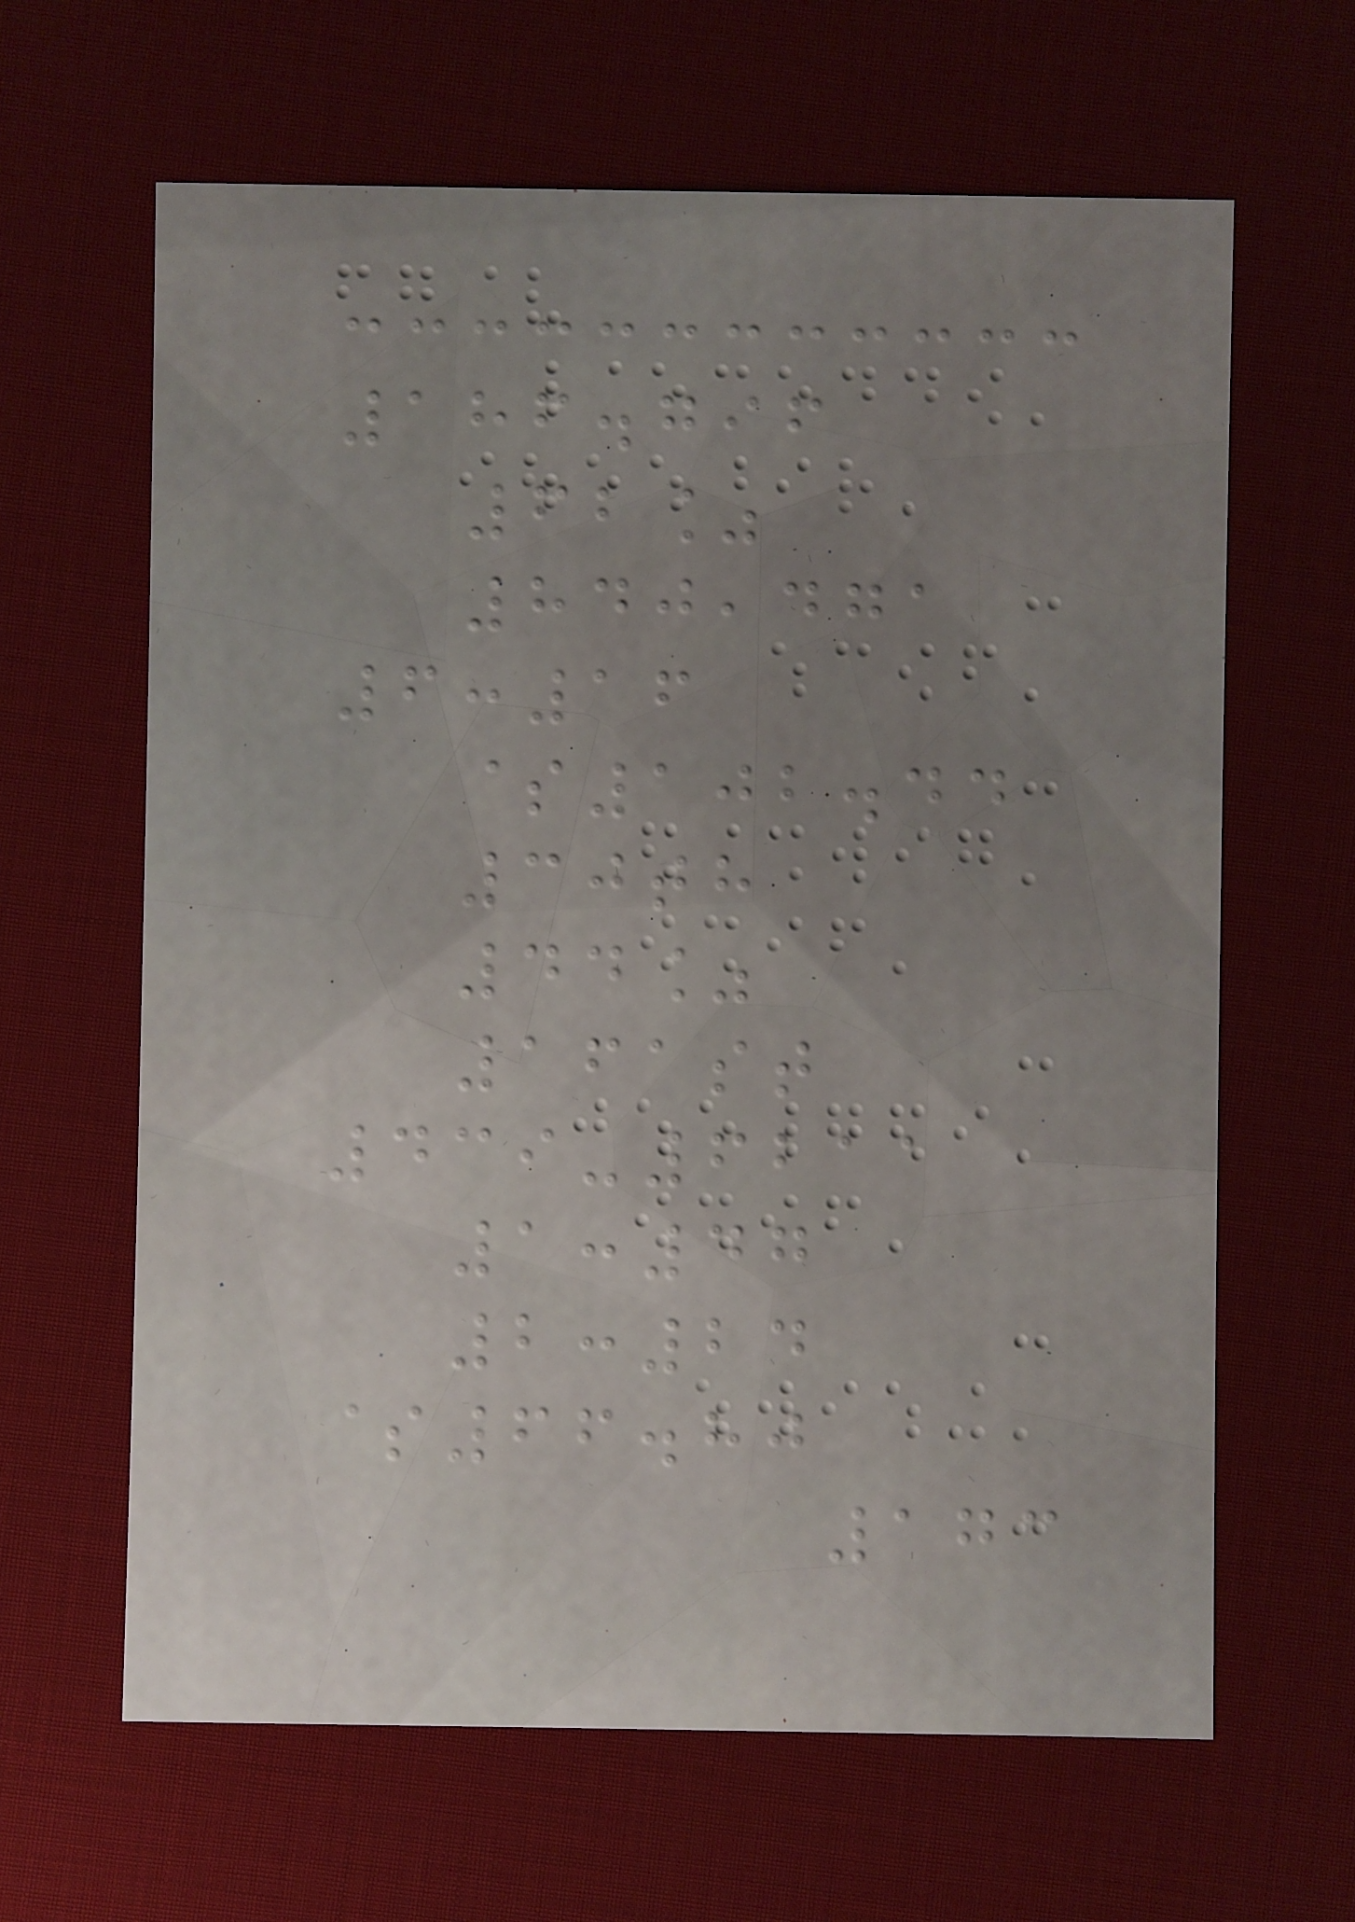186.796
62%
840,471
6:16
$102.44
30th
44%
161st
439-6211
1:47
2:24
$66.80
173
